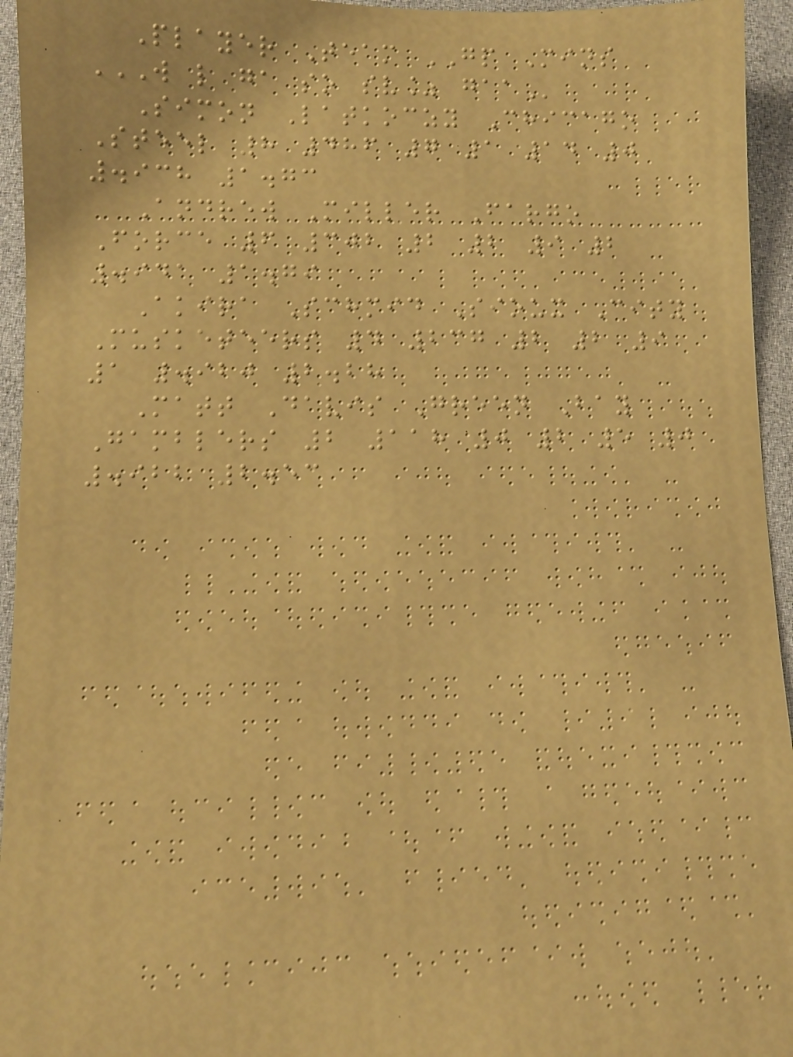Player Team GP Mins
W L GA SO SV% GAA
Simon Latkoczy Chicago
Steel 8 486 7 1 14 0
.938 1.73
Andrew Miller Fargo
Force 6 302 2 2 9 2
.941 1.79
Akira Schmid Sioux City
Musketeers 4 237 2 2 9
1 .920 2.28
Matt Davis Green Bay
Gamblers 2 118 0 2 5 0
.922 2.53
